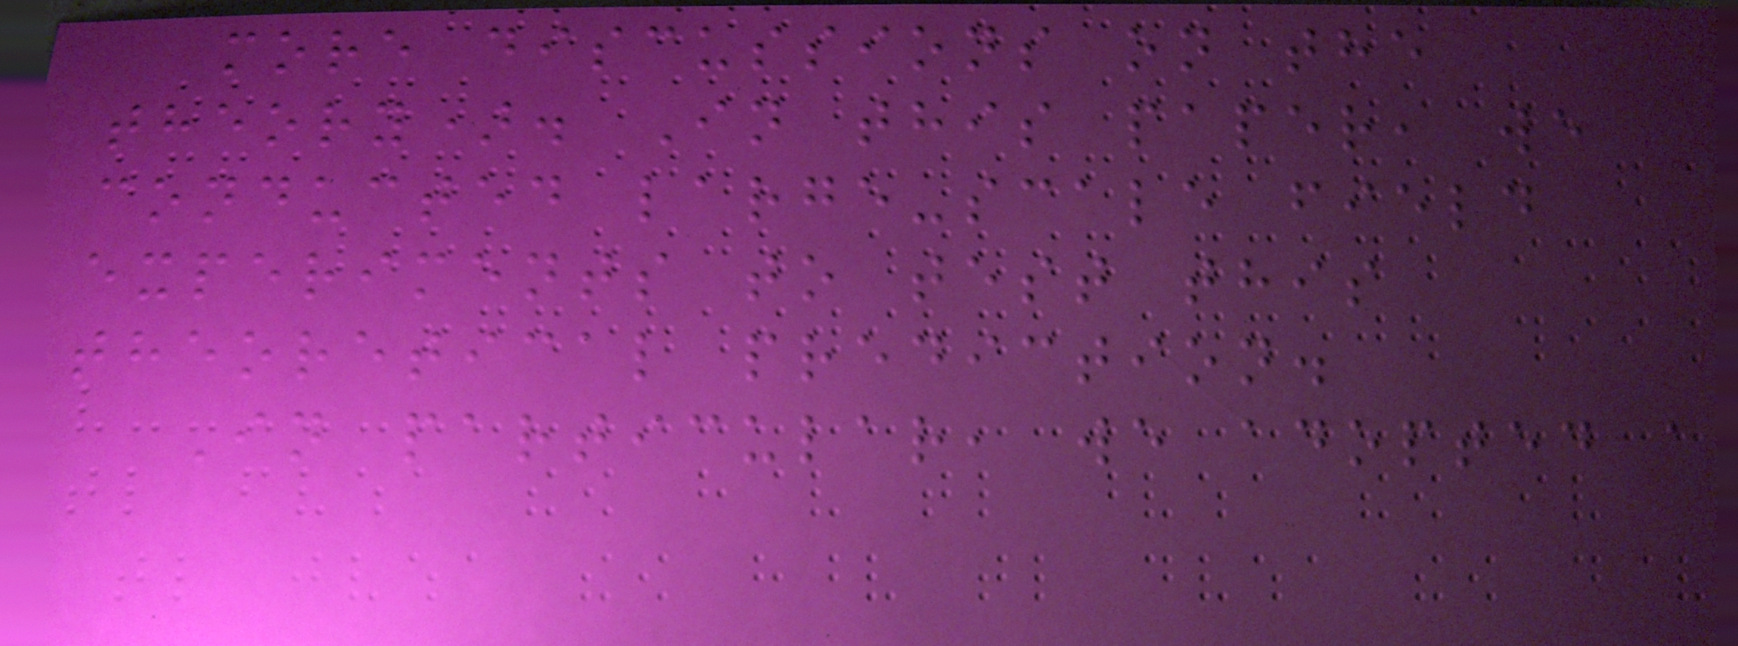more discussions on the
theory). In this paper, we
conducted large-scale field
experiments to test this
theoretical prediction.
In particular, we adopted a
